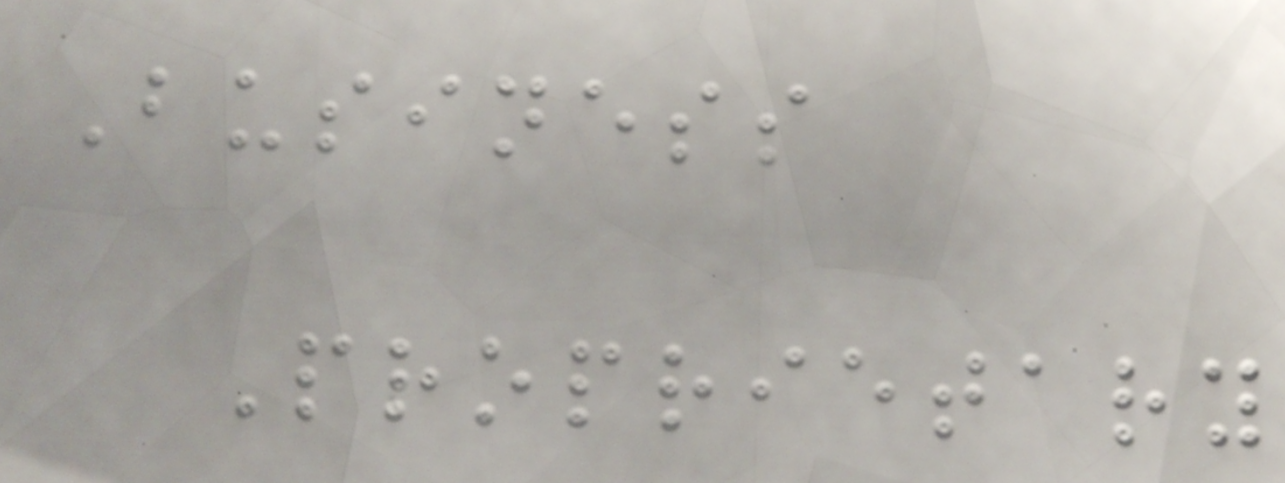Business
Proprietary
